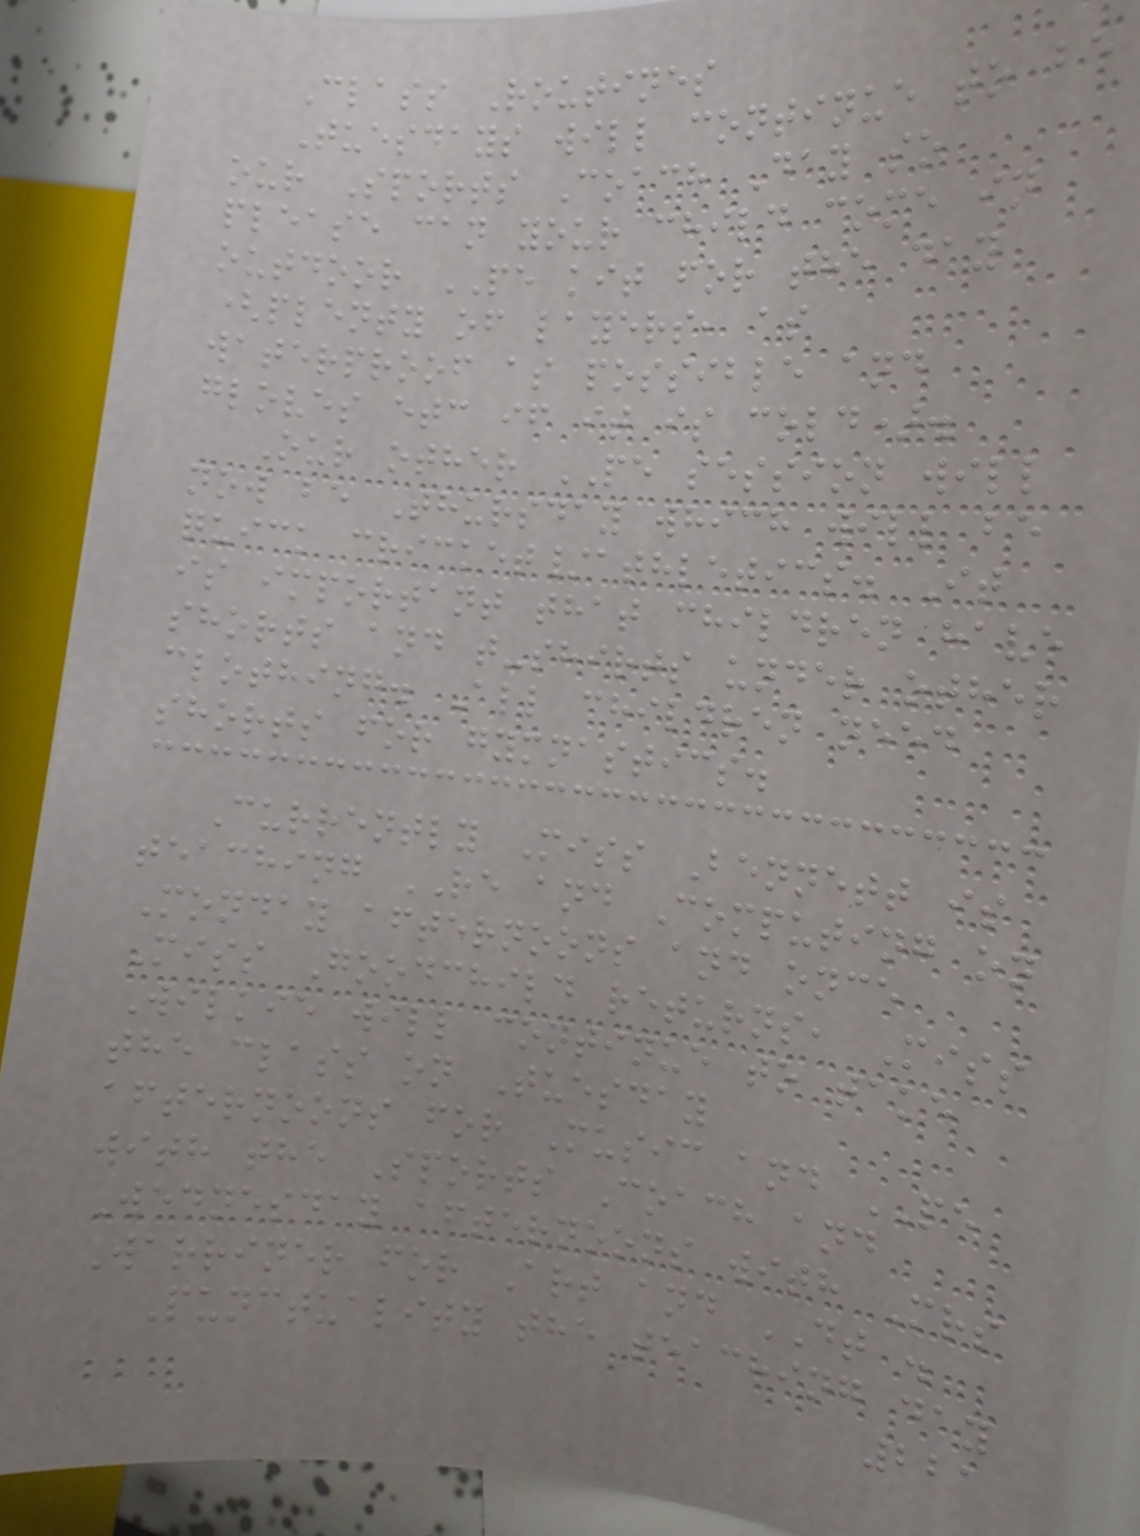Class Routines
Tuesdays will continue to be
our Sports Coach Day so
please can your child come in
outdoor PE kit for the day
(plenty of layers, as
waterproof as possible and
gloves etc if it is cold).
Our other PE session will
now be Thursday which will be
quick cricket/athletics. It
is important that children have
shorts and t-shirts under other
clothing. All children need
shorts for gymnastics.
Currently Miss Bennett is
teaching RE and Computing on
Monday afternoons and once
Miss Goodchild returns, Miss
Wilkie will continue to take
the class on Tuesday
afternoons for Music and PE
with the Sports Coach and
Wednesday afternoons with Mrs
Warriner for Art and DT .
Punctuality the teaching day
221
